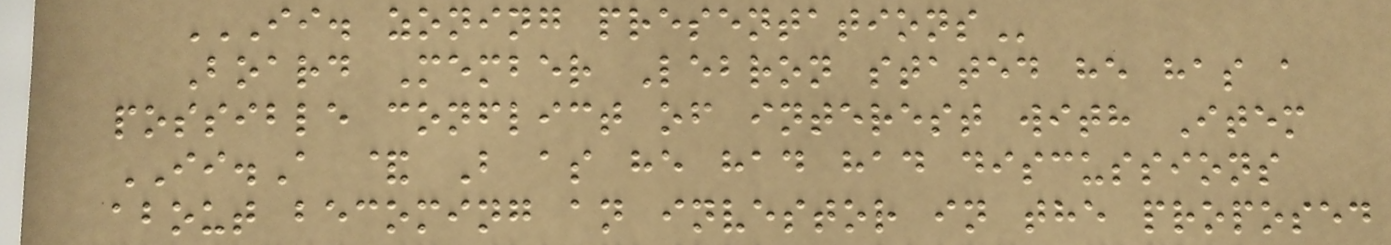II. ZONING PRESENTATIONS
Board Member Lebron stated he has a
possible conflict of interest with Item
II.A & B as he had had discussions
about becoming an investor in the proposed
